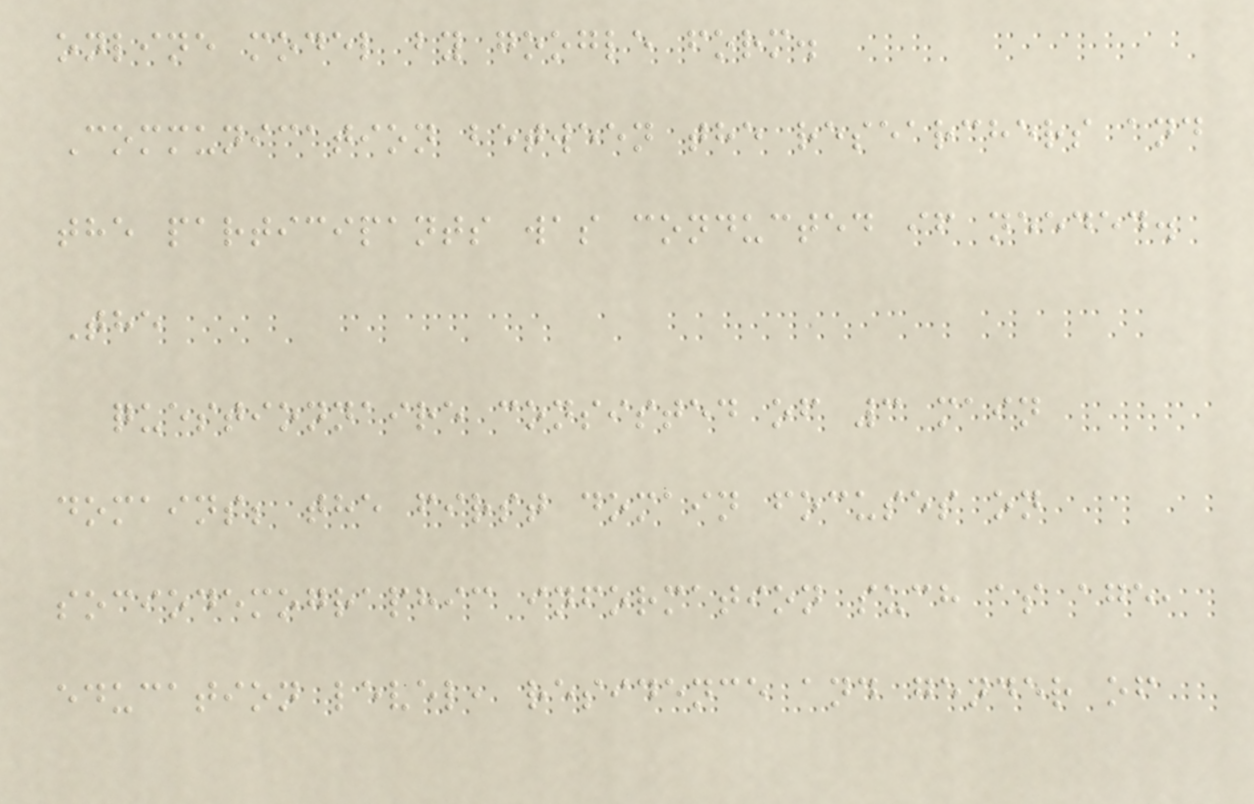online model by google form.
Communication between the researchers and
the participants was conducted if needed.
The
questionnaire consisted of 3 main
domains; the first domain focuses on
sociodemographic information such as age,
education level, residence and gender of
